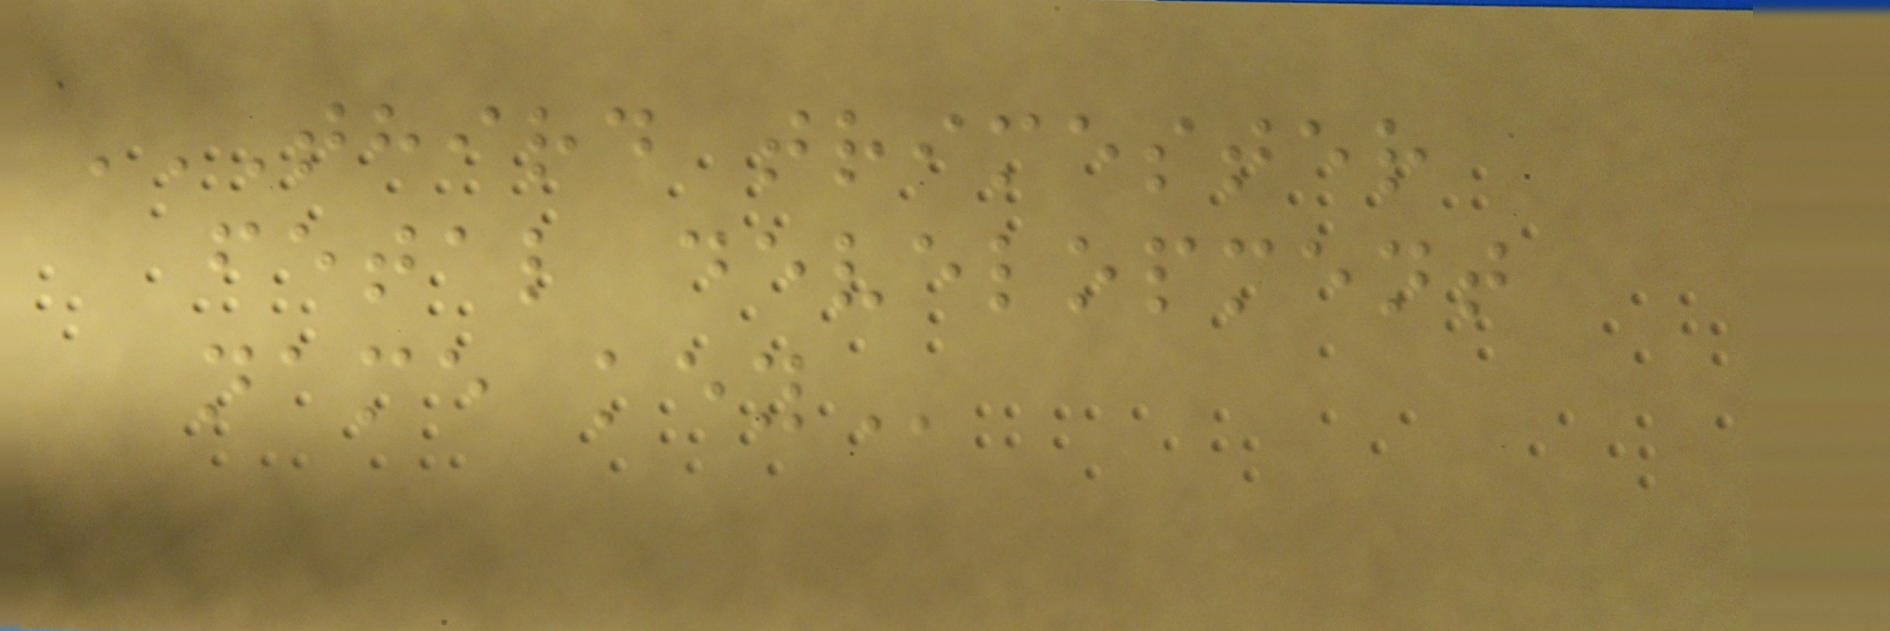THIRD TRIMESTER
FETAL DEVELOPMENT
NAME KEY
